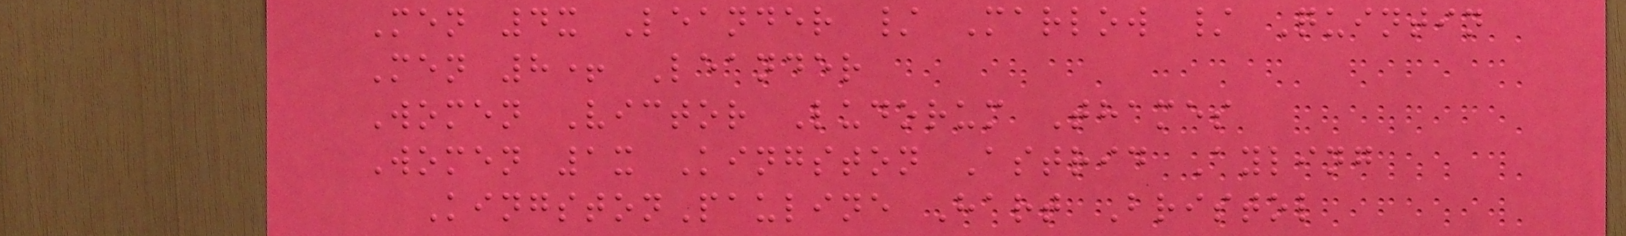Men 4x Leander / Marlow / Quintin
Men 8+ Leander
Women Victor Ludorum Thames
Women 1x Kingston Astrid Ayling
KingstonPauline Hart Bristol
